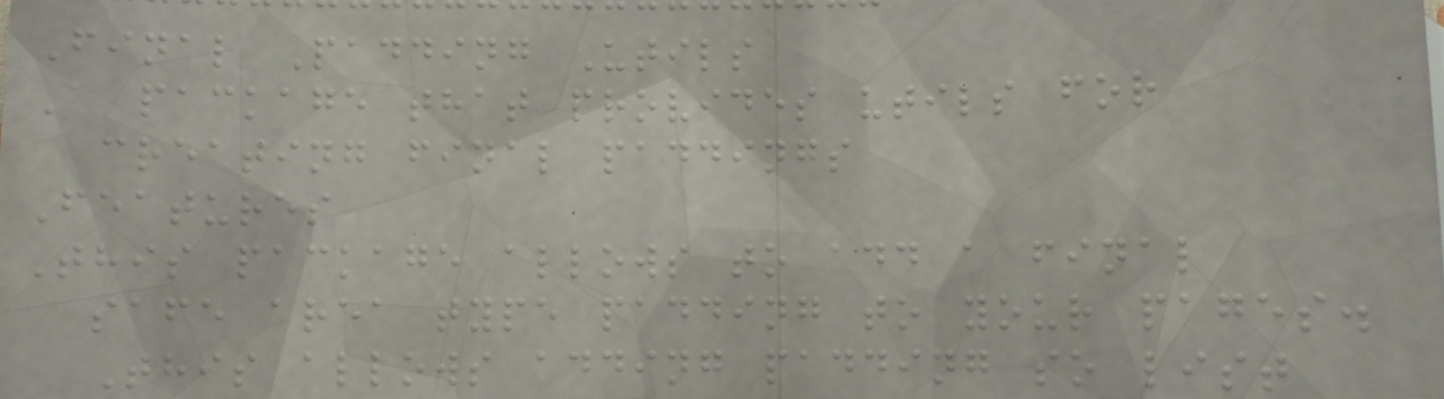Final Padding Utils
A package that provides utils for
creating final paddings
Features
This package allows to add a final
safe area type padding to your pages.
This allows adding padding so list
